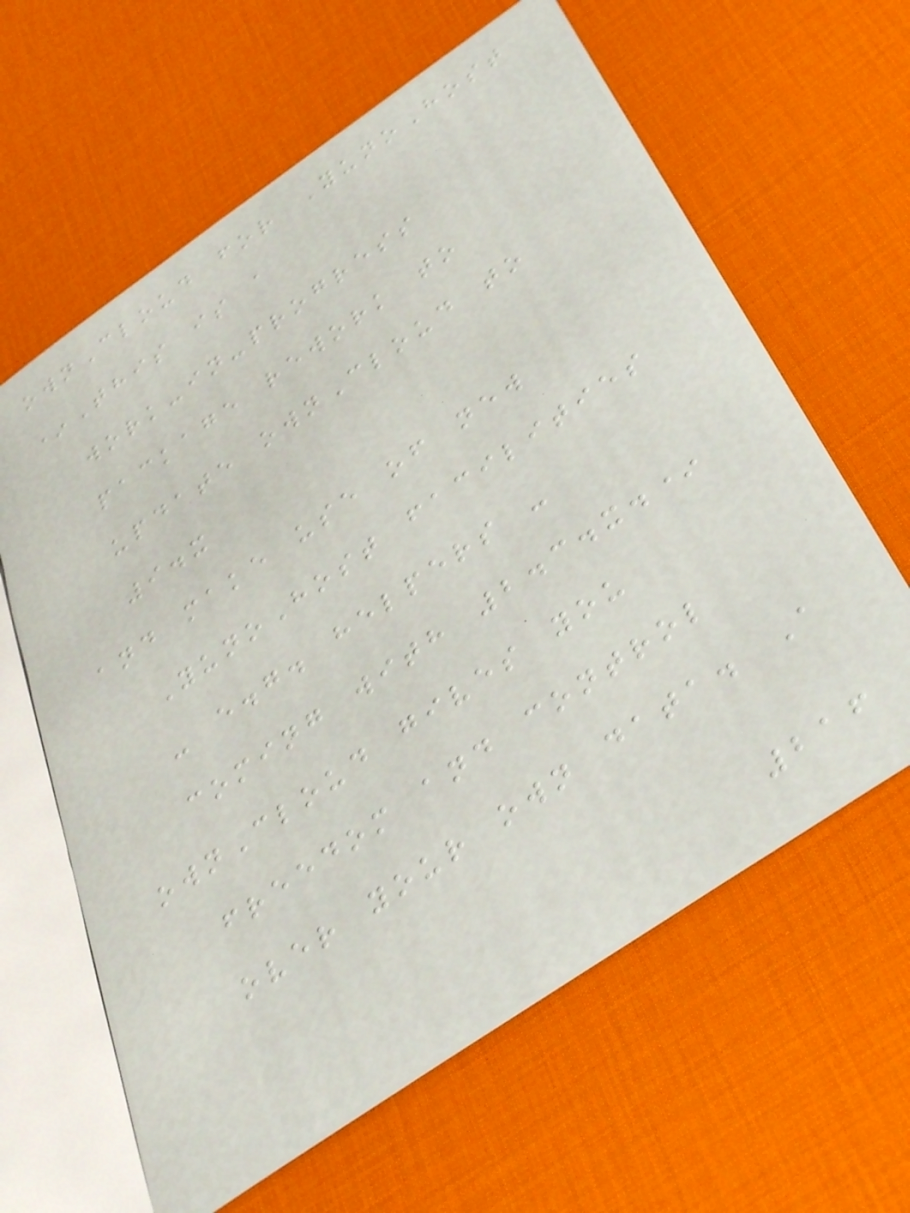ownCloud for YunoHost
*This is a
work-in-progress
package rework to
update ownCloud to
9.x
and make use of new
YunoHost facilities
- e.g. helpers -
coming with 2.3.x.*
ownCloud gives you
freedom and control
over your own data. A
216
